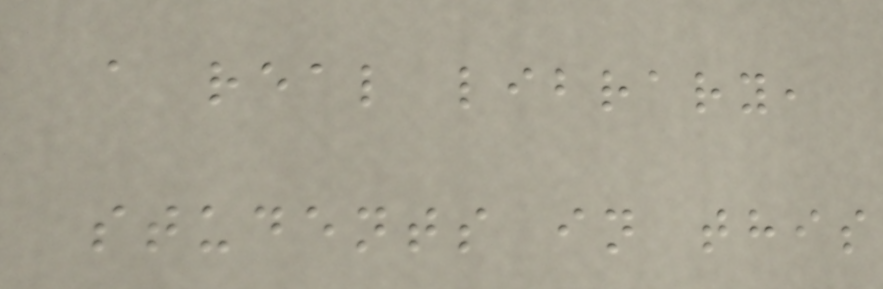a real library,
students in this
